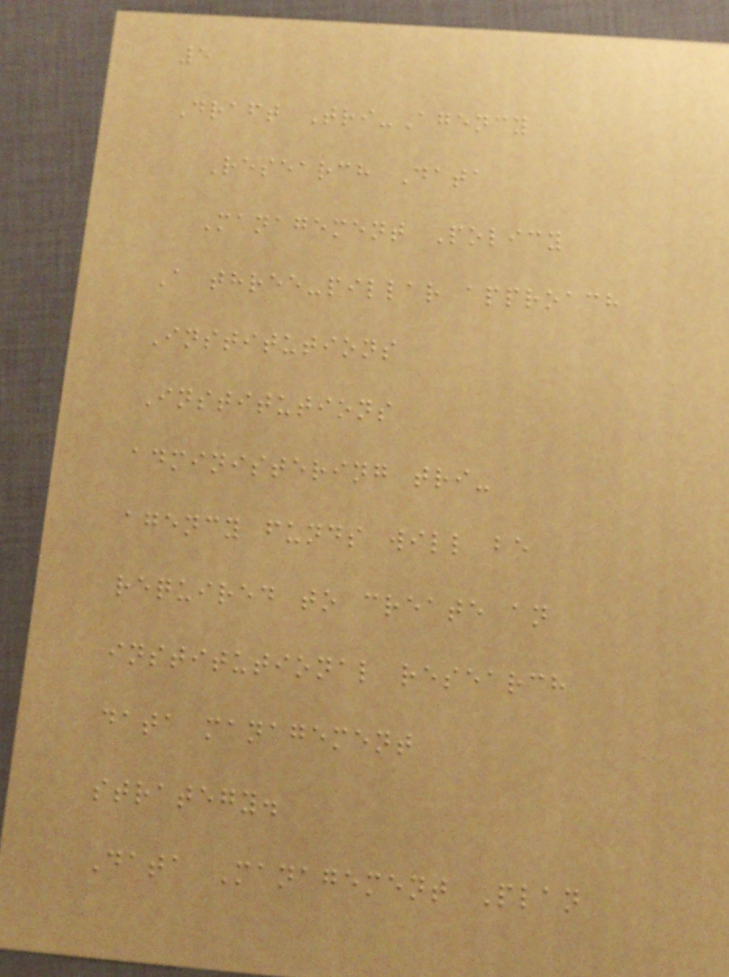5
Draft Tri-Agency
Research Data
Management Policy
A three-pillar approach
Institutions
Institutions
administering tri-
agency funds will be
required to create an
institutional research
data management
strategy.
Data Management Plan
